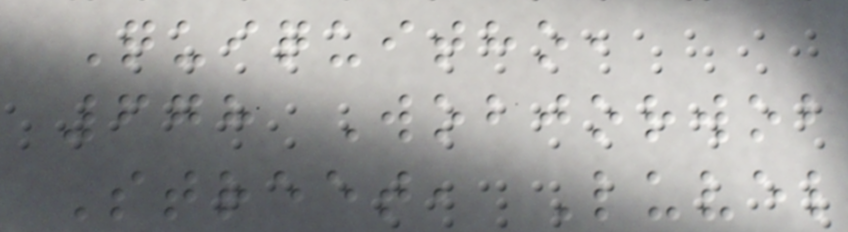Quiquitho,
678 Wobjorwob
Street, Luvel
